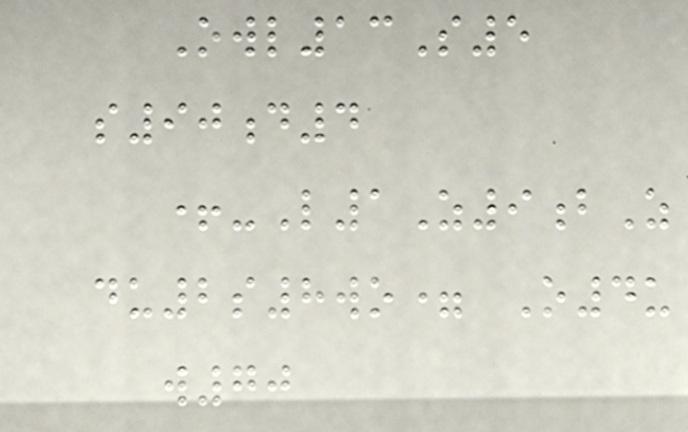Owl13S5
s90d4
+-L1Z9bZ
du2s8wo= O4u
w70
